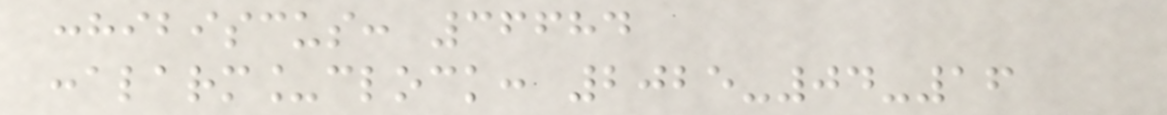:hibiscus: 36684
:alarm_clock: 2025-04-16
